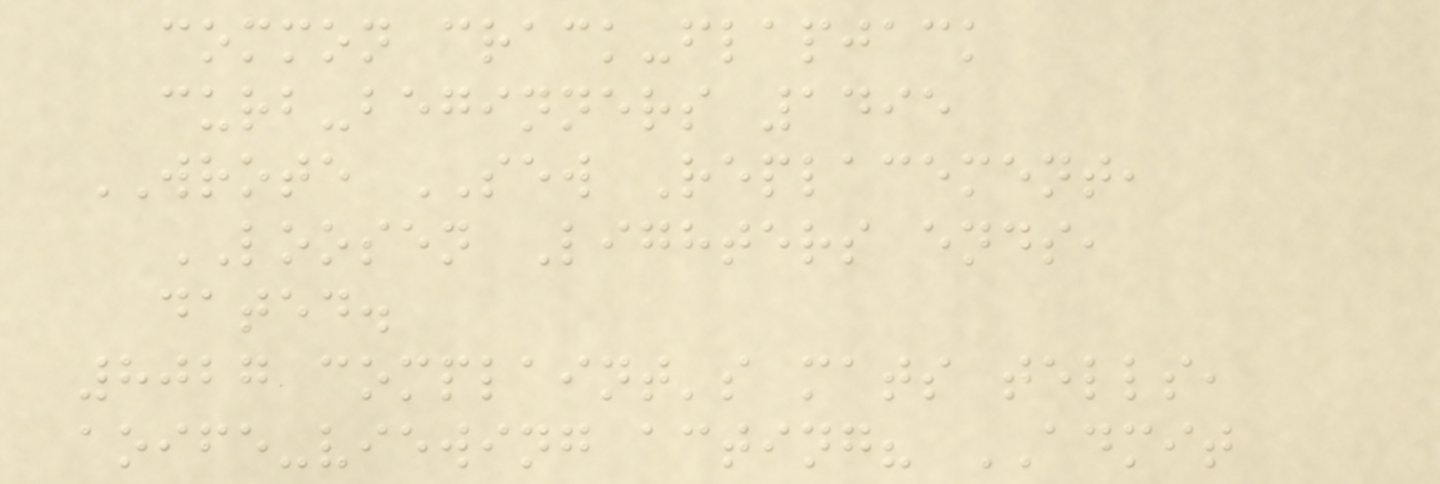common crack-flapjack
curb-beginners 1495
WROTE SEW Replacement,
LOOSEN Lighters ends,
dated.
8027 complaint's mats tells,
aoife-viewing acting? ADMIT
